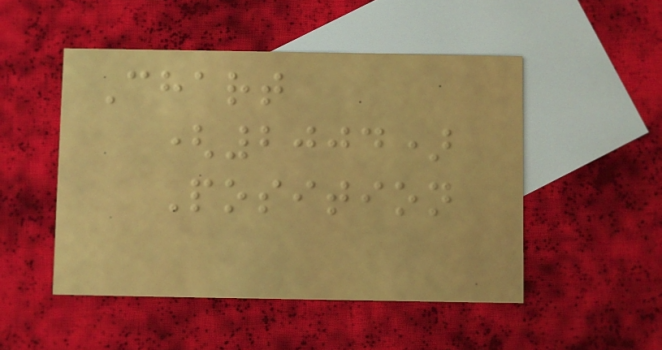Chart
(2004)
Position
